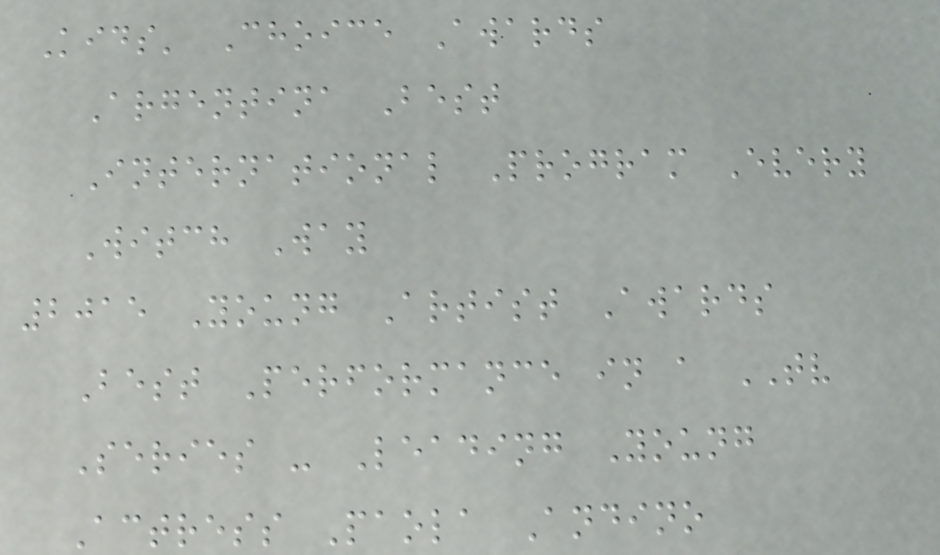Kids' Choice Awards
Argentina Best
International Program Every
Witch Way
2015 Young Artist Awards
Best Performance in a TV
Series - Leading Young
Actress Paola Andino
